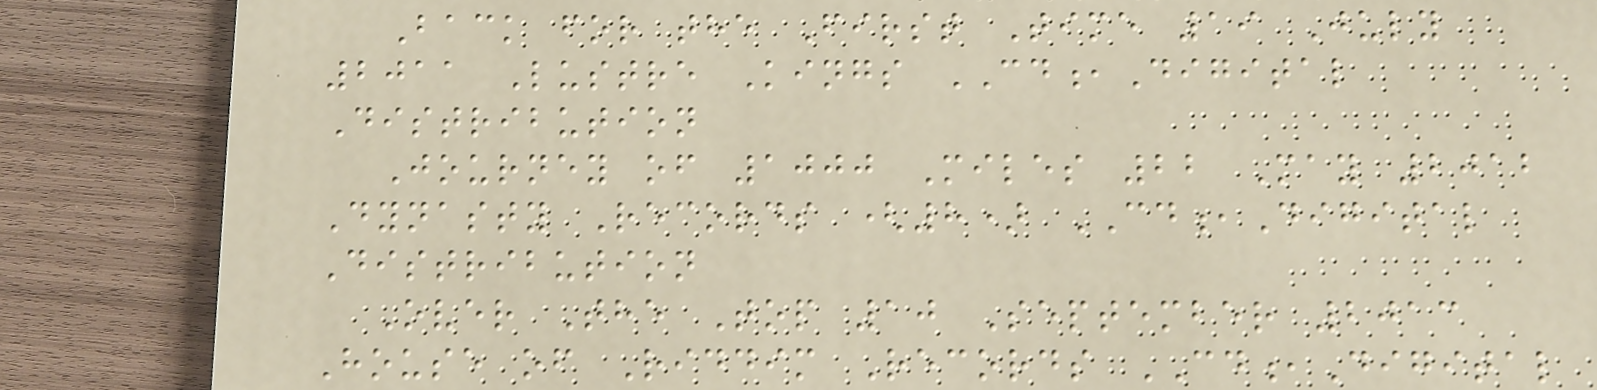Back for the First Time 19 July
2011 Lustre Kings CD,Digital
Distribution
Journey of 1000 Miles 22 May 2012
Dynasty Records (8) CD,Digital
Distribution
Over The Top 10 September 2013
House of Riddim Records CD,Digital
